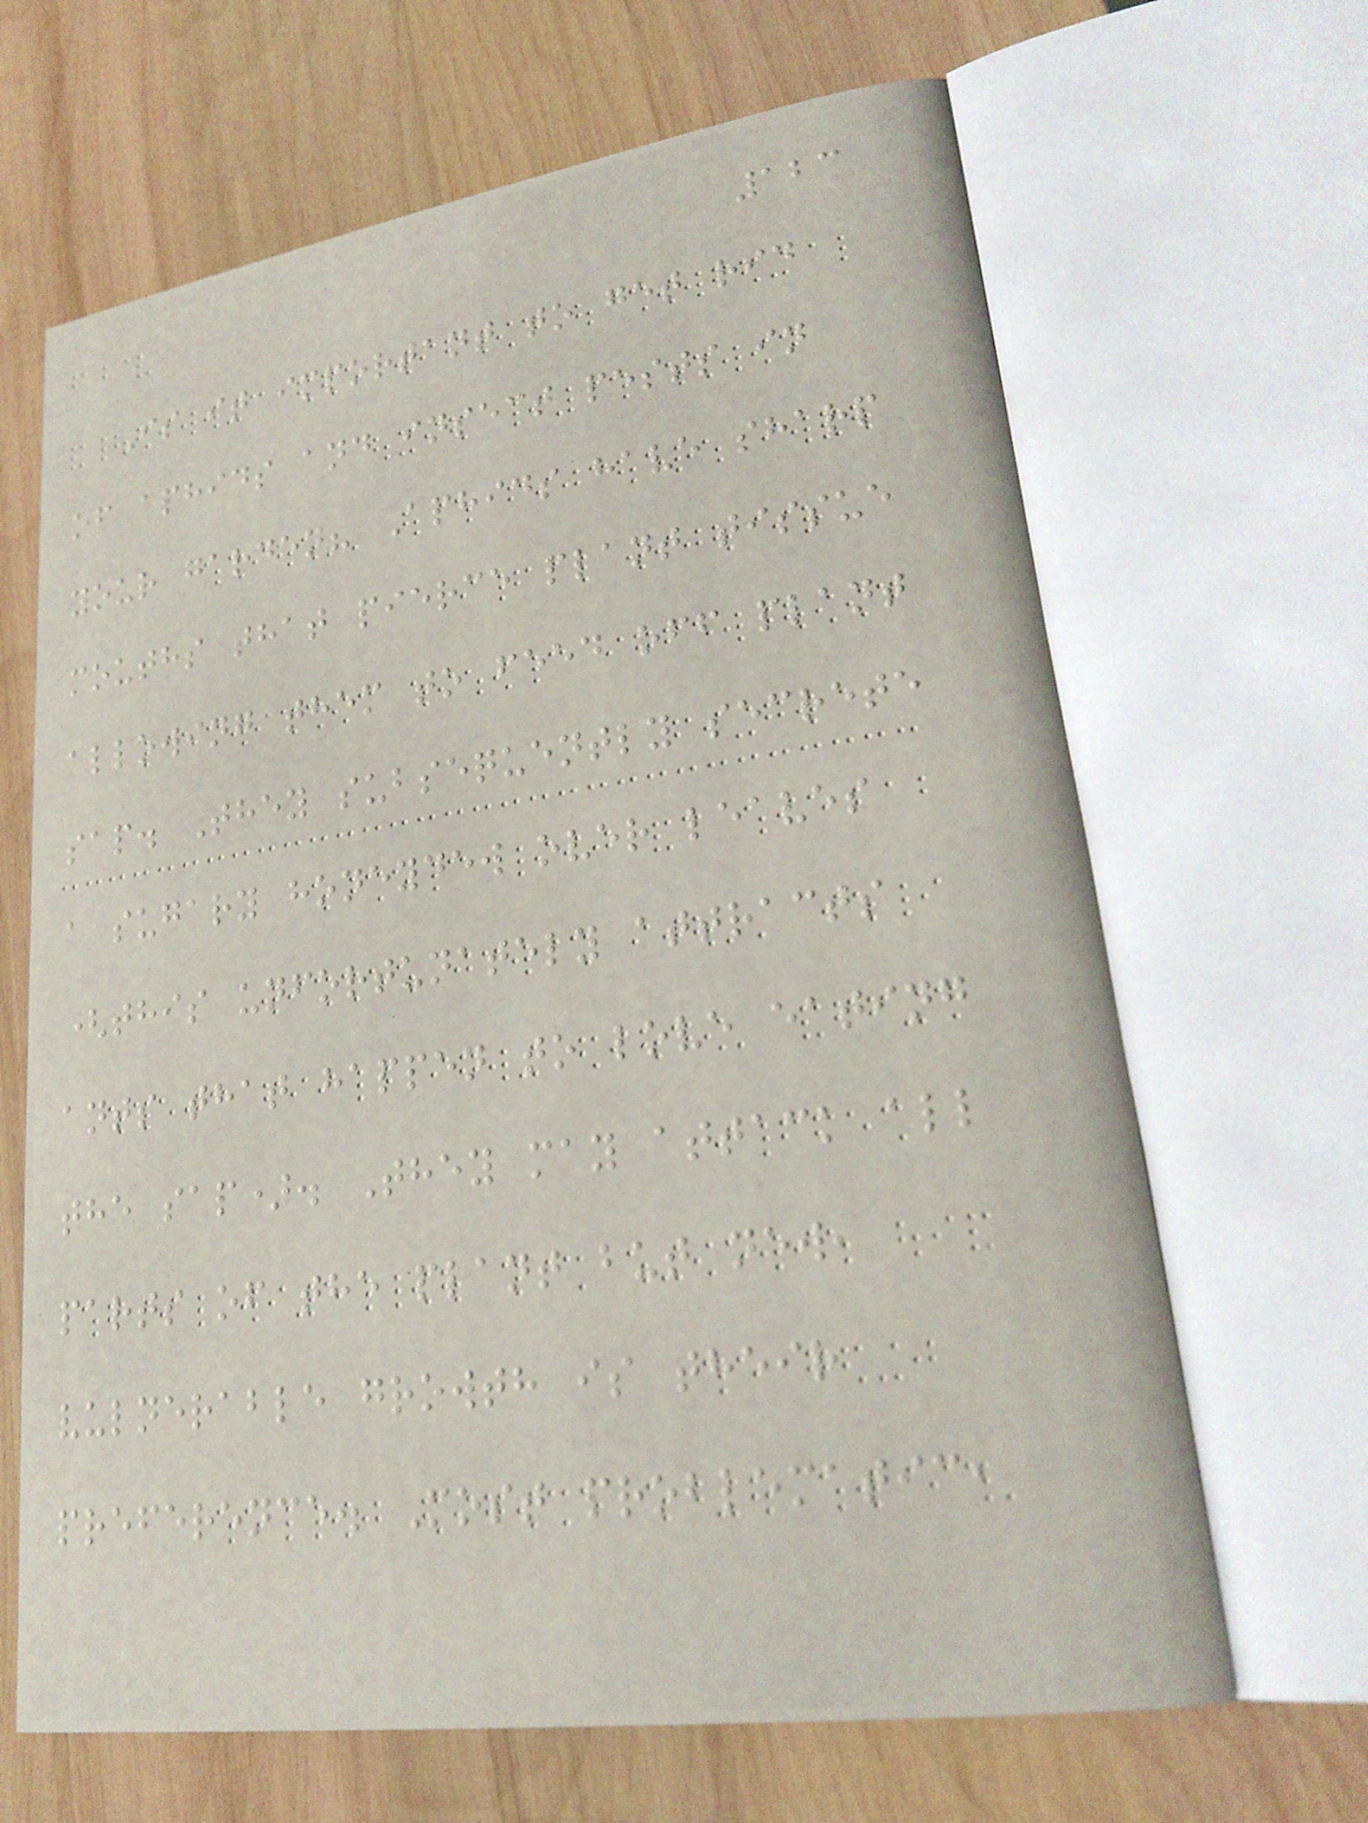123
Is it important to get rid
of aphids and insect pests in
your garden? Aphids have sharp
mouths that pierce plant tissue
allowing them to feed off plant
sap. They subsequently secrete
a sugary honeydew over leaves
(this unfortunately attracts
ants that happen to love eating
the sap). They may attack all
parts of the plant but new,
vulnerable growth is their
preference. Most problematic,
